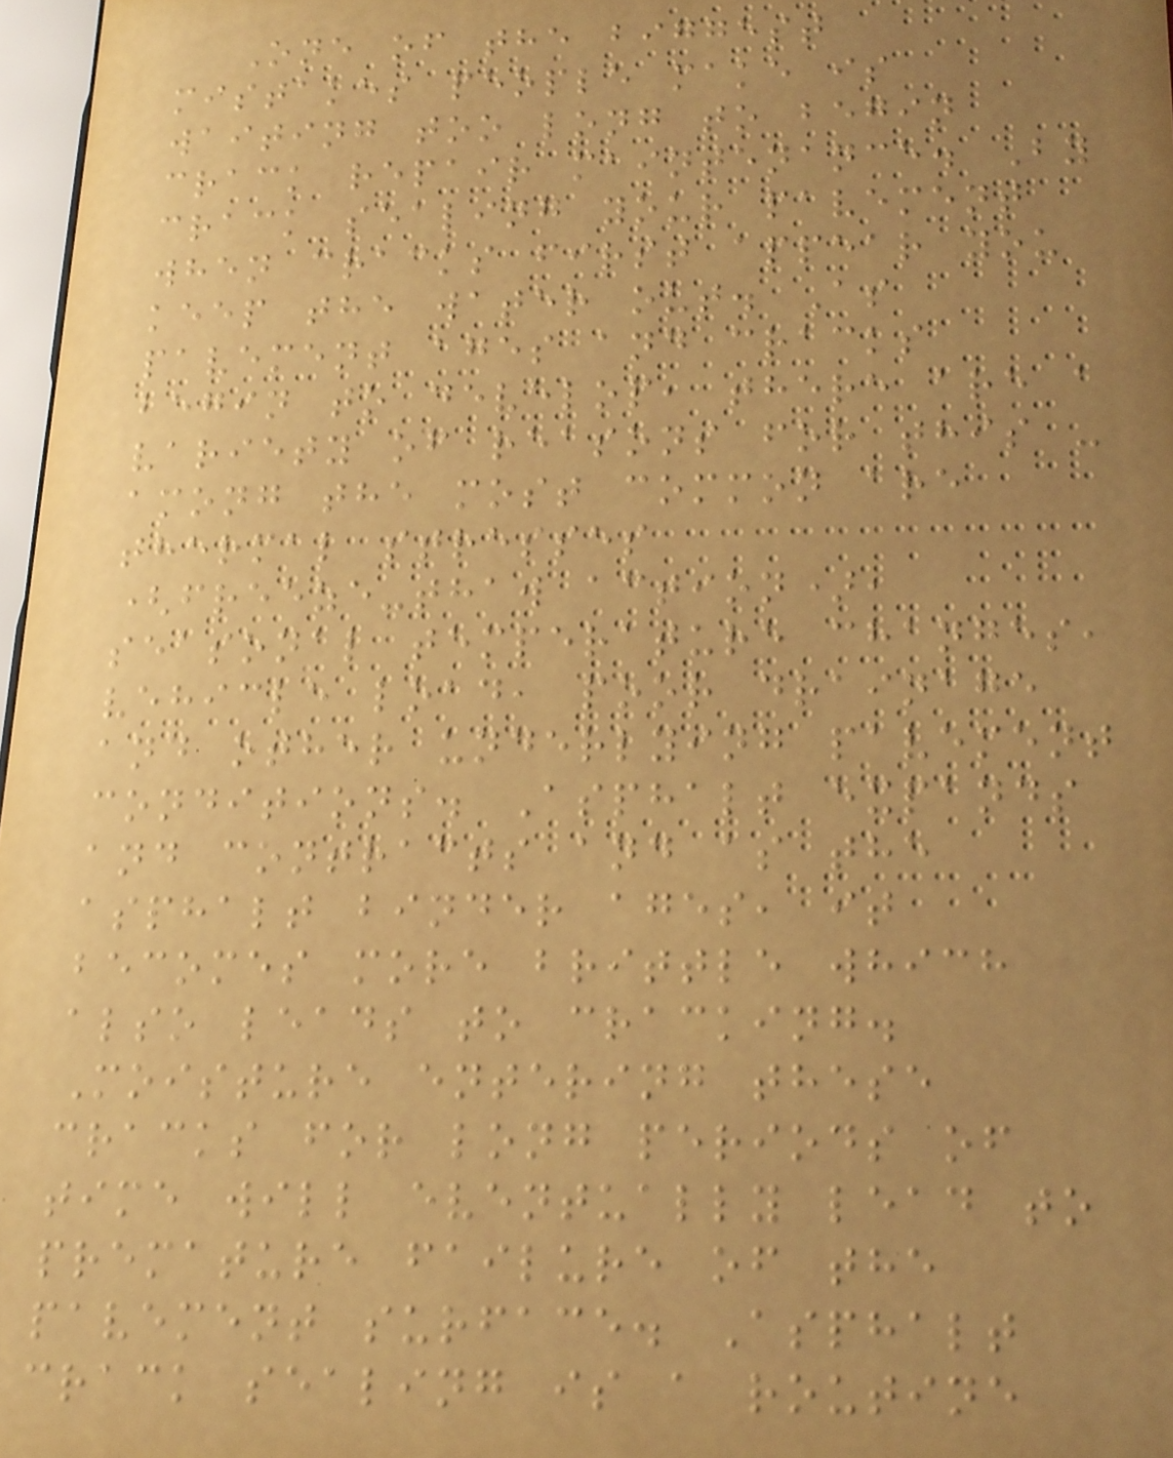One of the biggest
mistakes people make is
waiting too long to begin
crack repair maintenance. By
crack sealing your pavement
when cracks first appear you
keep the water out. As
pavement ages and cracks
begin to develop, there are a
variety of reasons for this -
among the most common are
thermal stresses
(freeze-thaw action),
seasonal temperature changes,
vehicle load, poor drainage
and other underlying pavement
conditions. Asphalt expands
and contracts and as the
asphalt binder ages, it
becomes more brittle which
also leads to cracking.
Moisture entering these
cracks for long periods of
time will eventually lead to
premature failure of the
pavement surface. Asphalt
crack sealing is a routine
